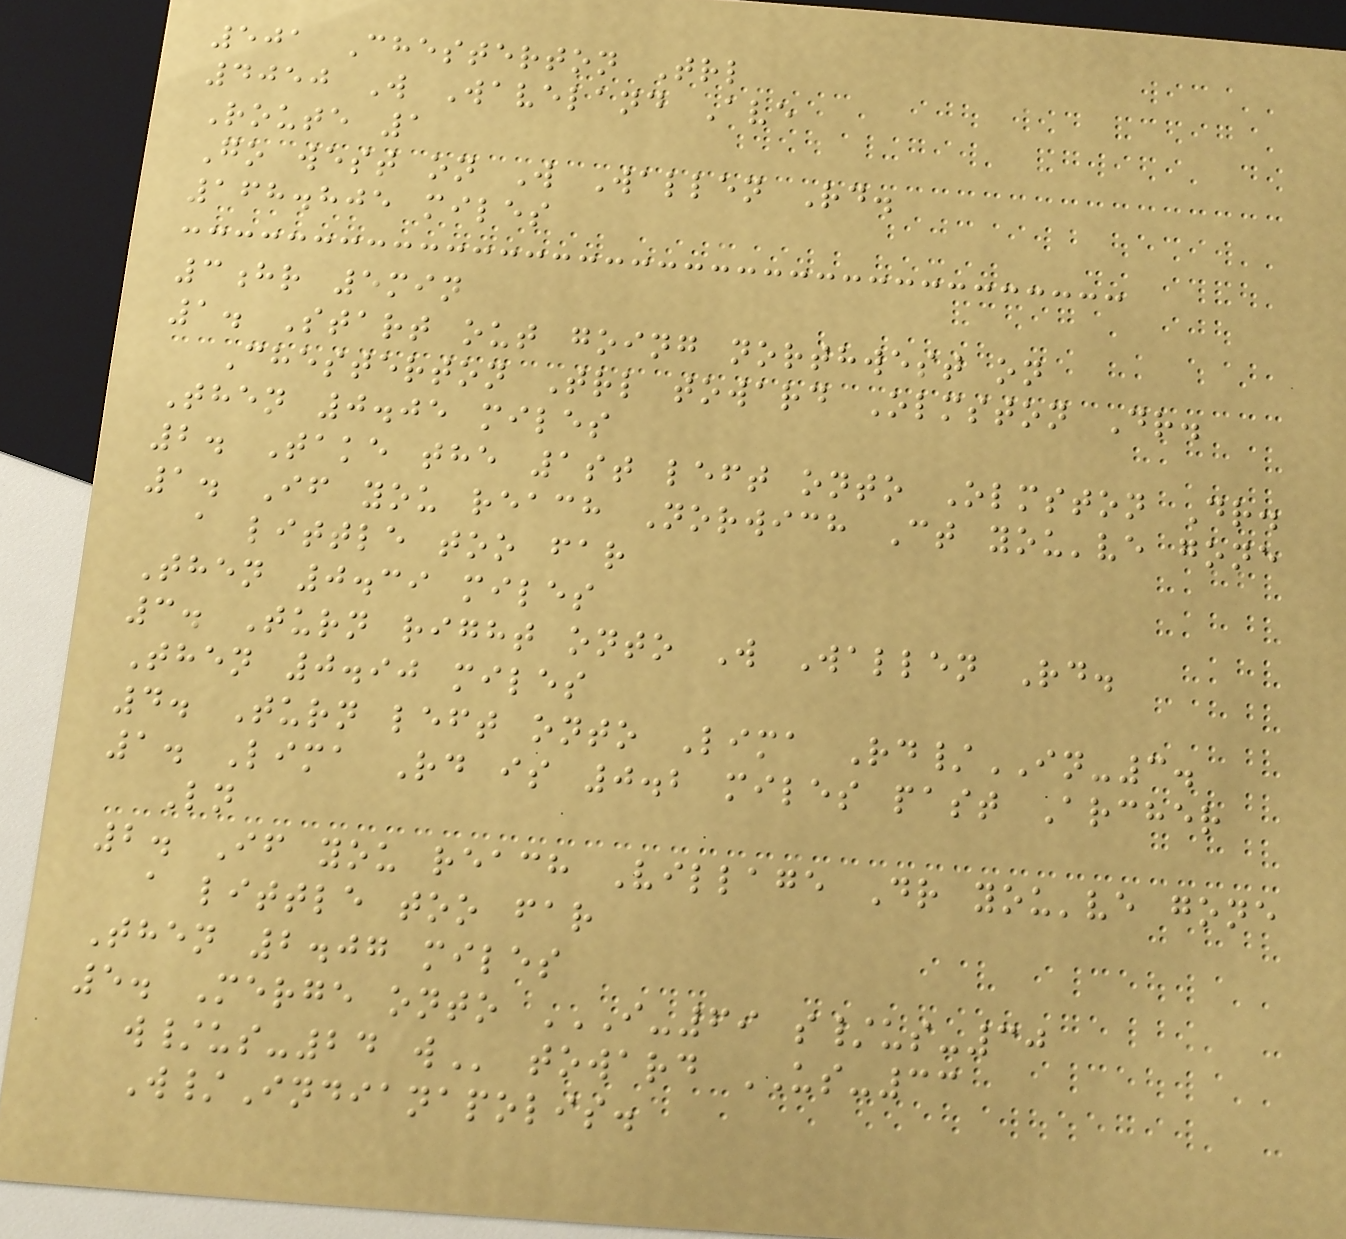501 Chesterton Trl
4050 W Waveland Ave
Route 1
Go west on W Wallen Rd.
168.805 miles
3hr 5min
1. Start out going northwest on
Chesterton Trl toward Olmston Dr.
Then 0.05 miles
2. Take the 1st left onto Olmston Dr.
1. If you reach Norwich Ct you've gone
a little too far
Then 0.39 miles
3. Turn right onto W Wallen Rd.
Then 0.90 miles
4. Turn left onto Lima Rd/IN-3.
1. Lima Rd is 0.2 miles past Archer
Ln
2. If you reach Village Dr you've gone
a little too far
Then 2.07 miles
5. Merge onto I-69 S/US-30
W/US-24 W toward US-33
W/Indianapolis.
